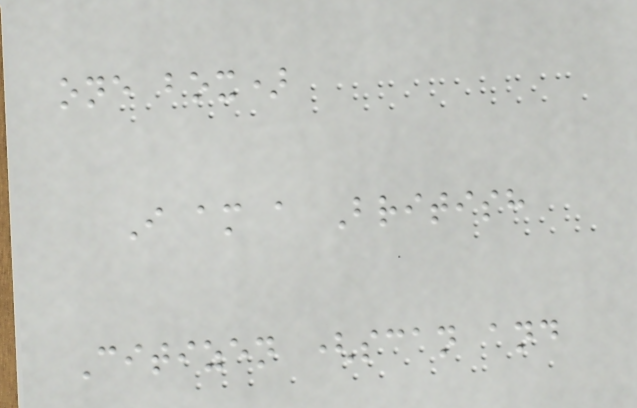one box)
I am a British
Citizen (scan and
